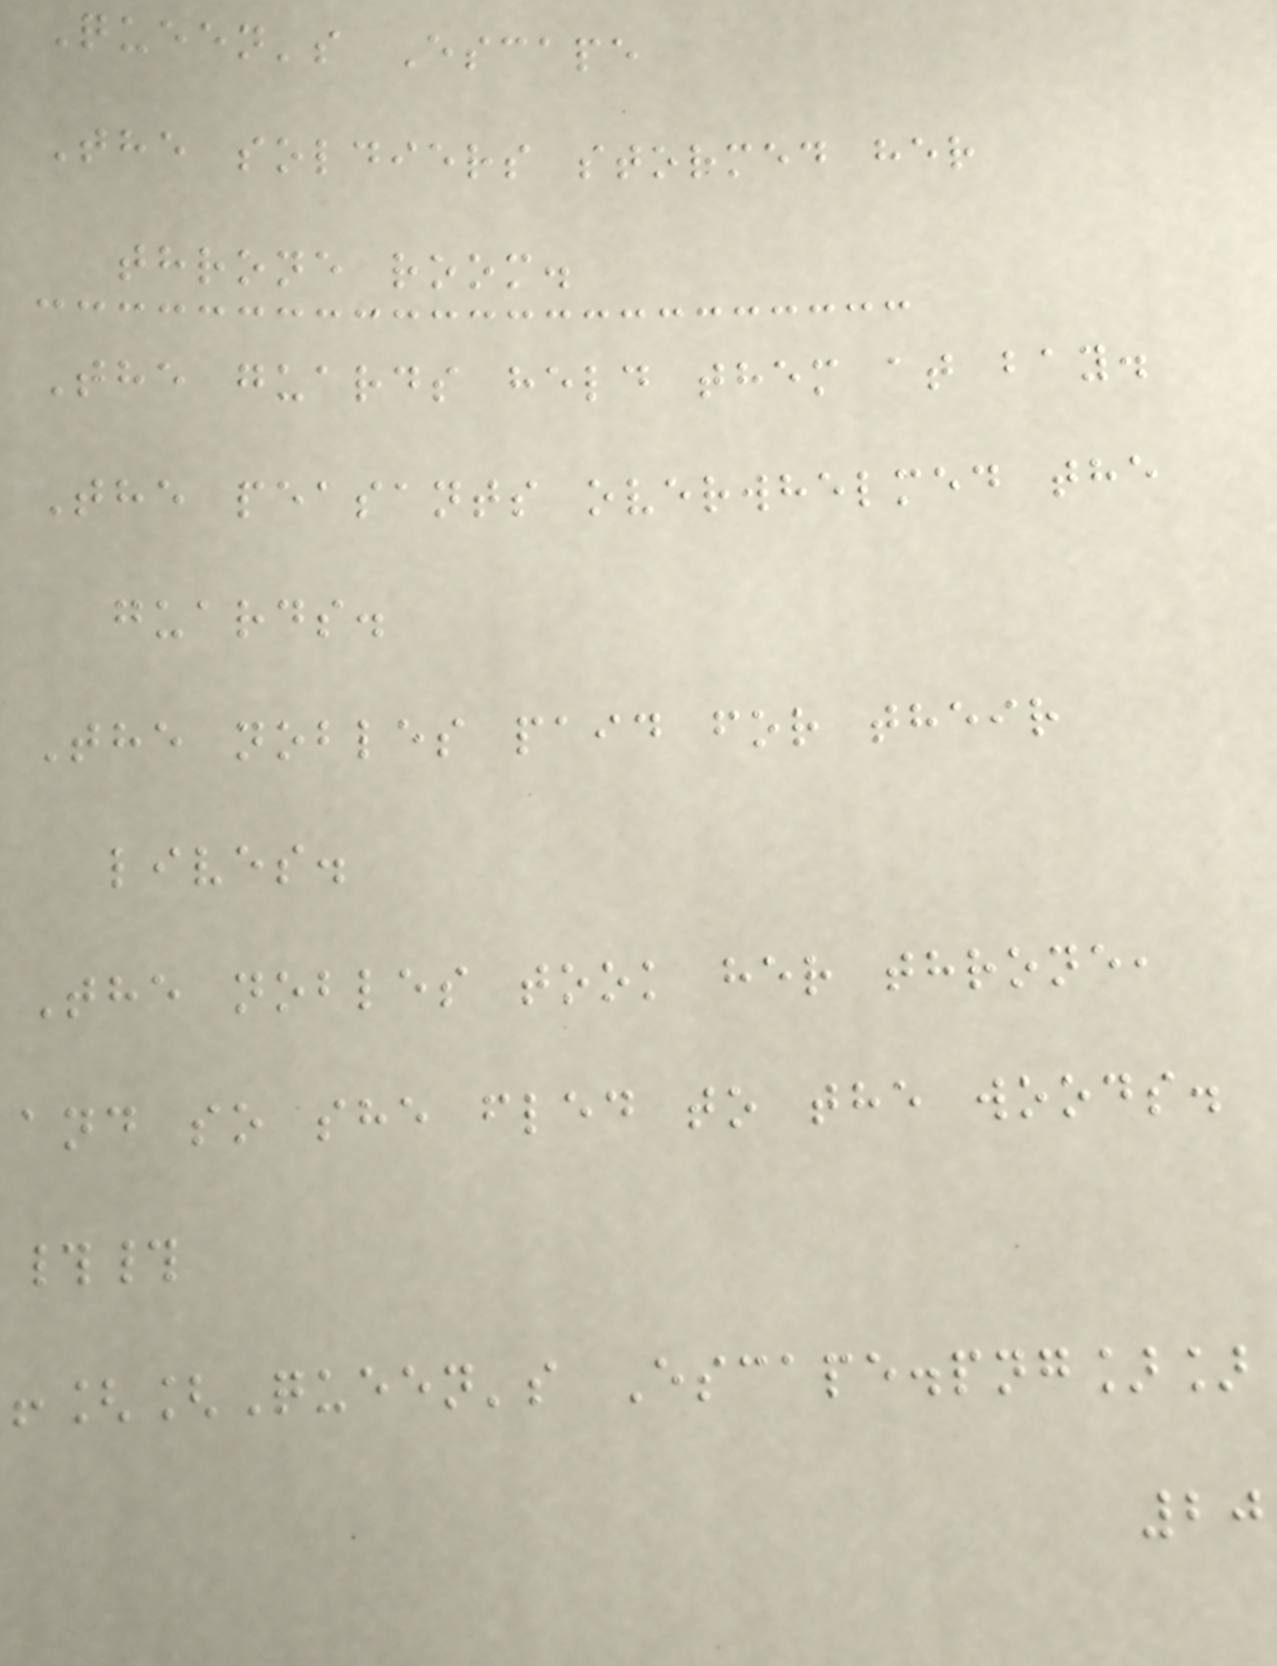Queen's Escape
The soldiers stormed her
throne room.
The guards held them at bay.
The peasants overwhelmed the
guards.
The nobles paid for their
lives.
The nobles took her throne,
and so she fled to the woods.
##
![[Queen's Escape.png]]
20
